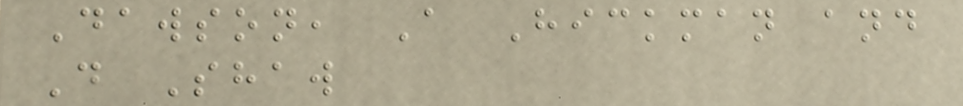Dawson, A Hickman and
D Shaw
